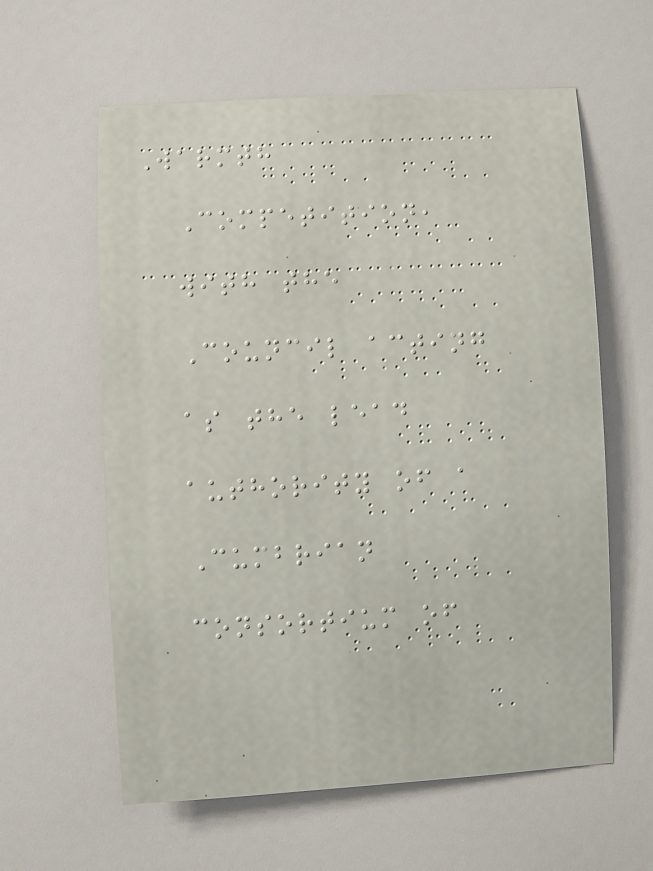Warmth
Competition,
with the
Council acting
as the lead
authority of a
Cumbrian
consortium of
